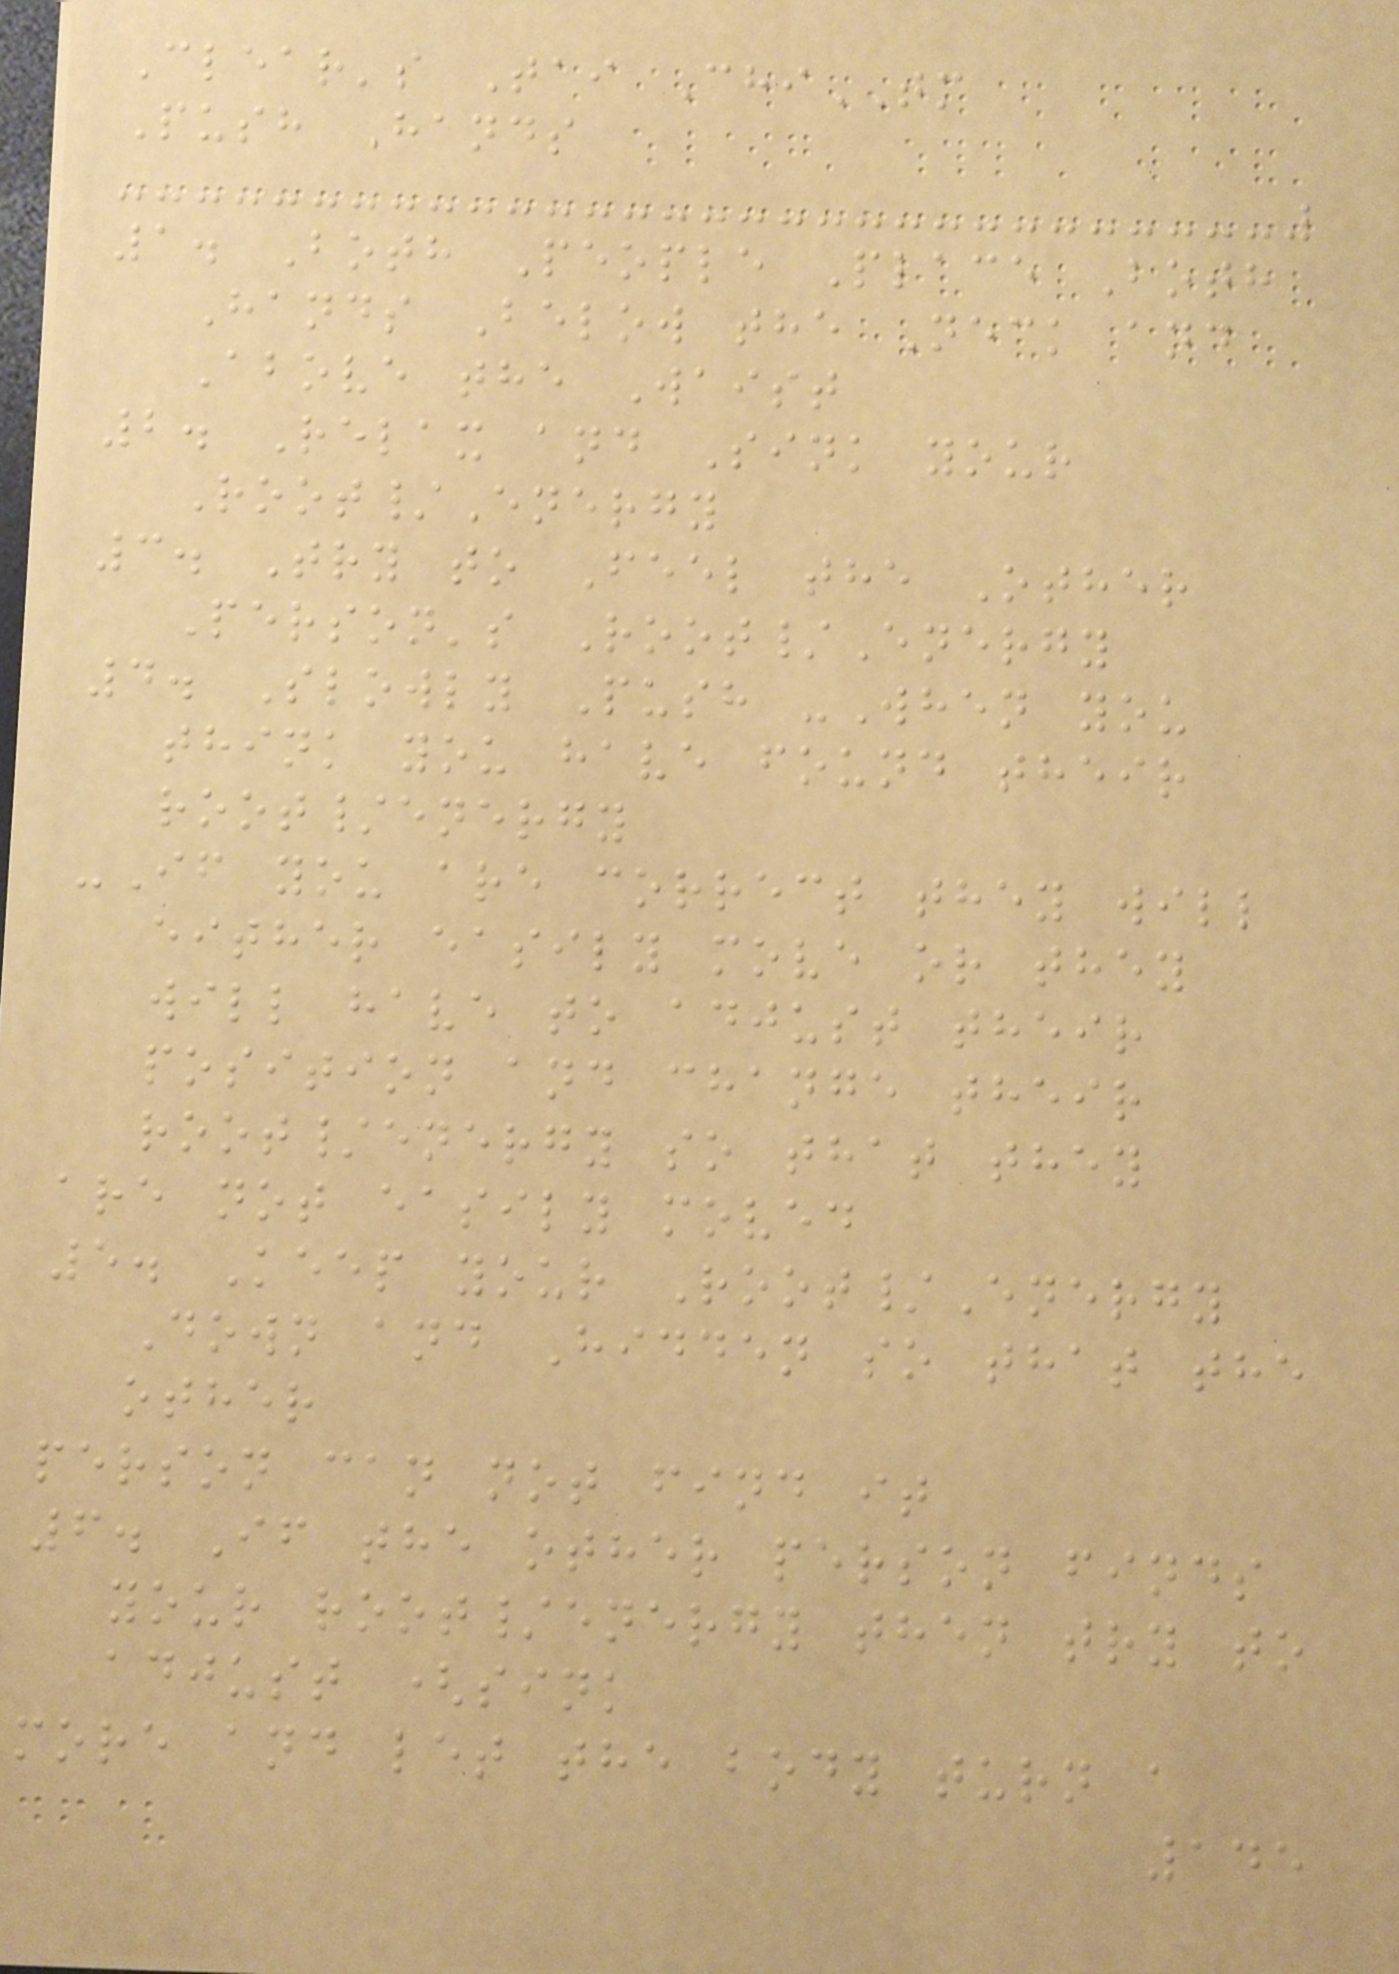Clear's Tai ChiTM
Push Hands
1. Both People Place Both
Hands Below the Neck and
Above the Waist
2. Relax and Sink your
Root/Energy
3. Try to Feel the Other
Person's Root/Energy
4. Slowly Push -When you
think you have found their
root/energy
-If you are correct they will
either easily move or they
will have to adjust their
position and change their
root/energy so that they
are not easily moved
5. Keep your Root/Energy
Down and Hidden so that the
other
person can not find it
6. If the other person finds
your root/energy then try to
adjust (sink
more and let the body turn a
145
